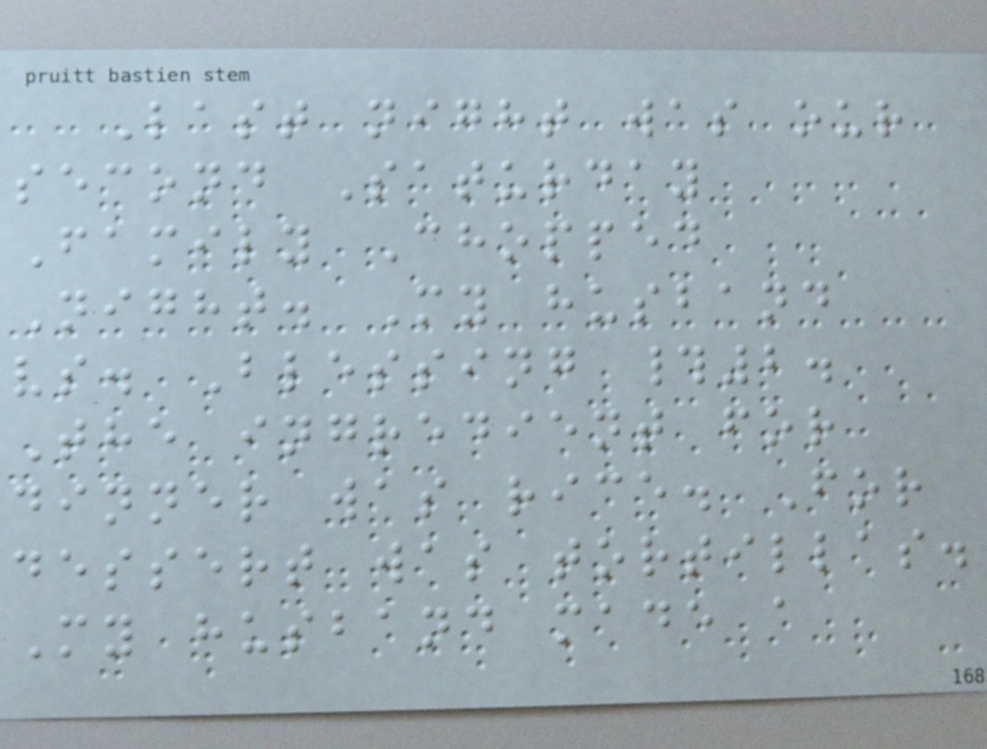Last night was our
second Saturday
Family Chopped
Night. My husband
vs. Blessing #2.
The ingredient for
dinner was rice. For
dessert was tortillas.
My husband made a
